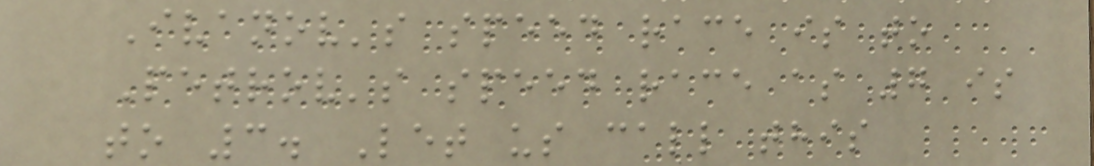Ivanov's speed race is to
Petrov's speed race as 7 is
to 3. Let us call this
